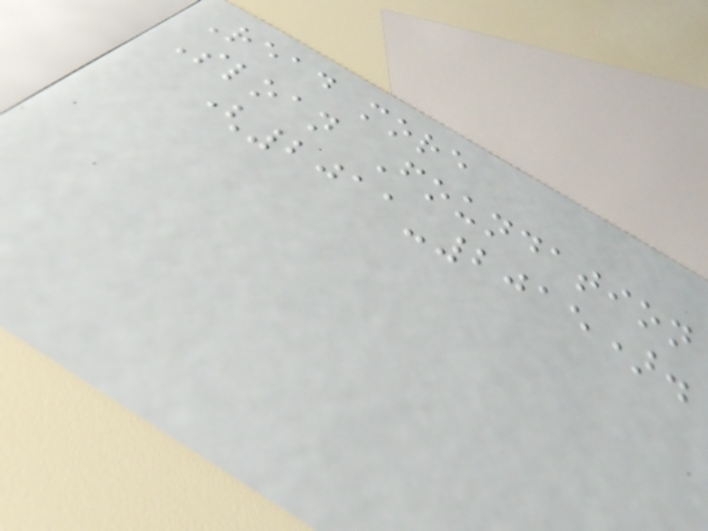Read more
Sloan Foundation
(2011-2015).
